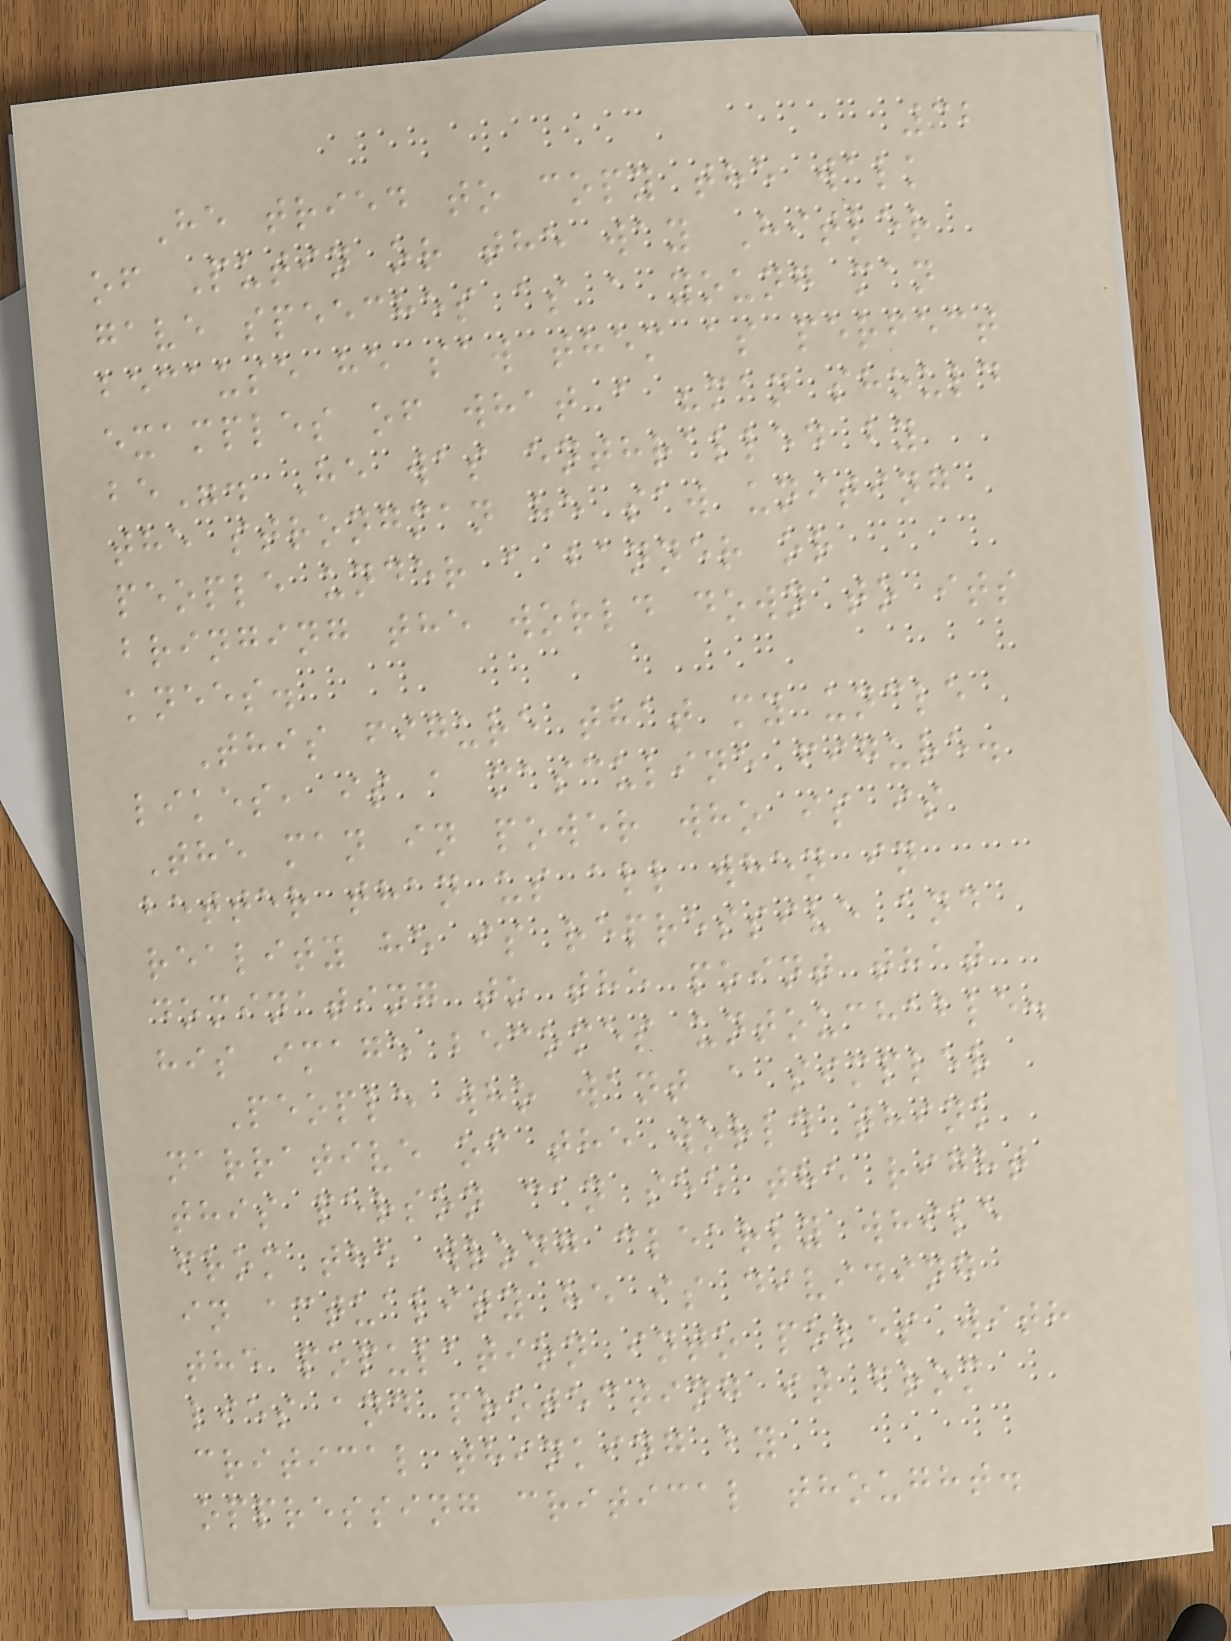32
He tried to copy the walk
of Putin or the way Hitler
gave speeches as a young man
because he saw them as perfect
examples of what a "man should
be". He was enthralled by
the strongman he saw uniting
people under a banner or
bringing the world down to its
knees.
This figure that my uncle
likes, is a masculine figure.
The man in power who is is
better than us all when in
reality he is repressive and
dominating to the point that
his image becomes untouchable.
People who want a simpler
narrative of the world think
this person can see the right
from the wrong clearly while
in actuality he is dividing
the population into poles with
lies and protecting it from
critical thinking by
oppressing critical thought.
